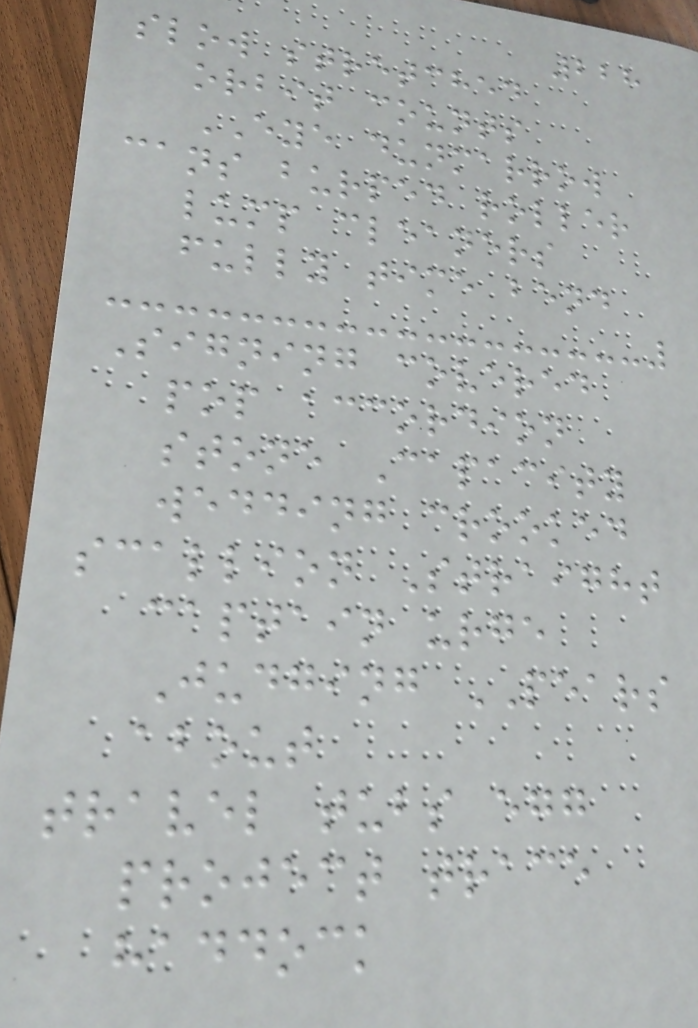228
slow stretched
orbit counts
EYE dunmarrow
cans burped roller
lump cleaners
fully time bend
Signing covered
pop accordion
stone Capacity
wedding crooked
scallion Straight
captain urge
Judging PEARS
about
travel tubs egg
project trace
haddock
